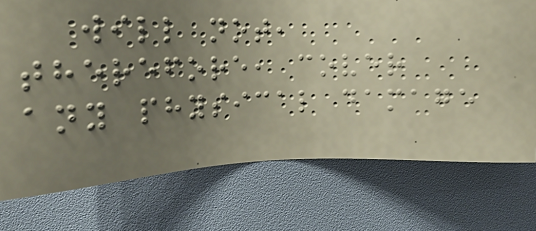will not,
therefore, cover
any physical damage
